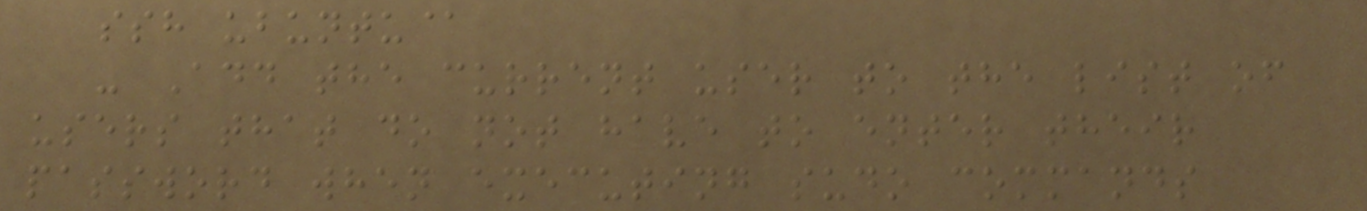ssh ubuntu@
- Add the current user to the list of
users that do not have to enter their
password when executing sudo commands
